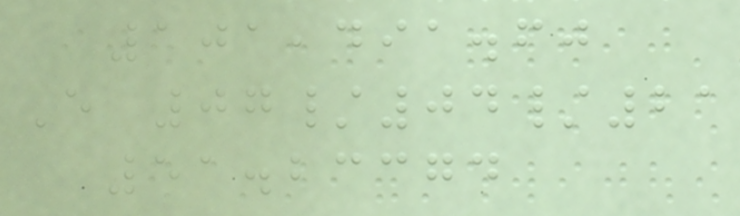101,491.60
E 07/04/21
51.23374
